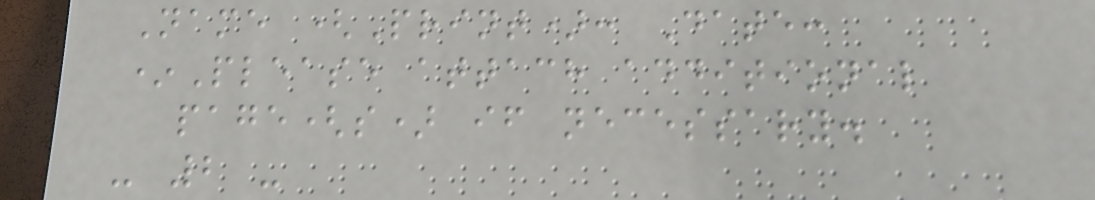Name (Print): Date:
*Please attach additional
page(s) if necessary.
- 2 -
